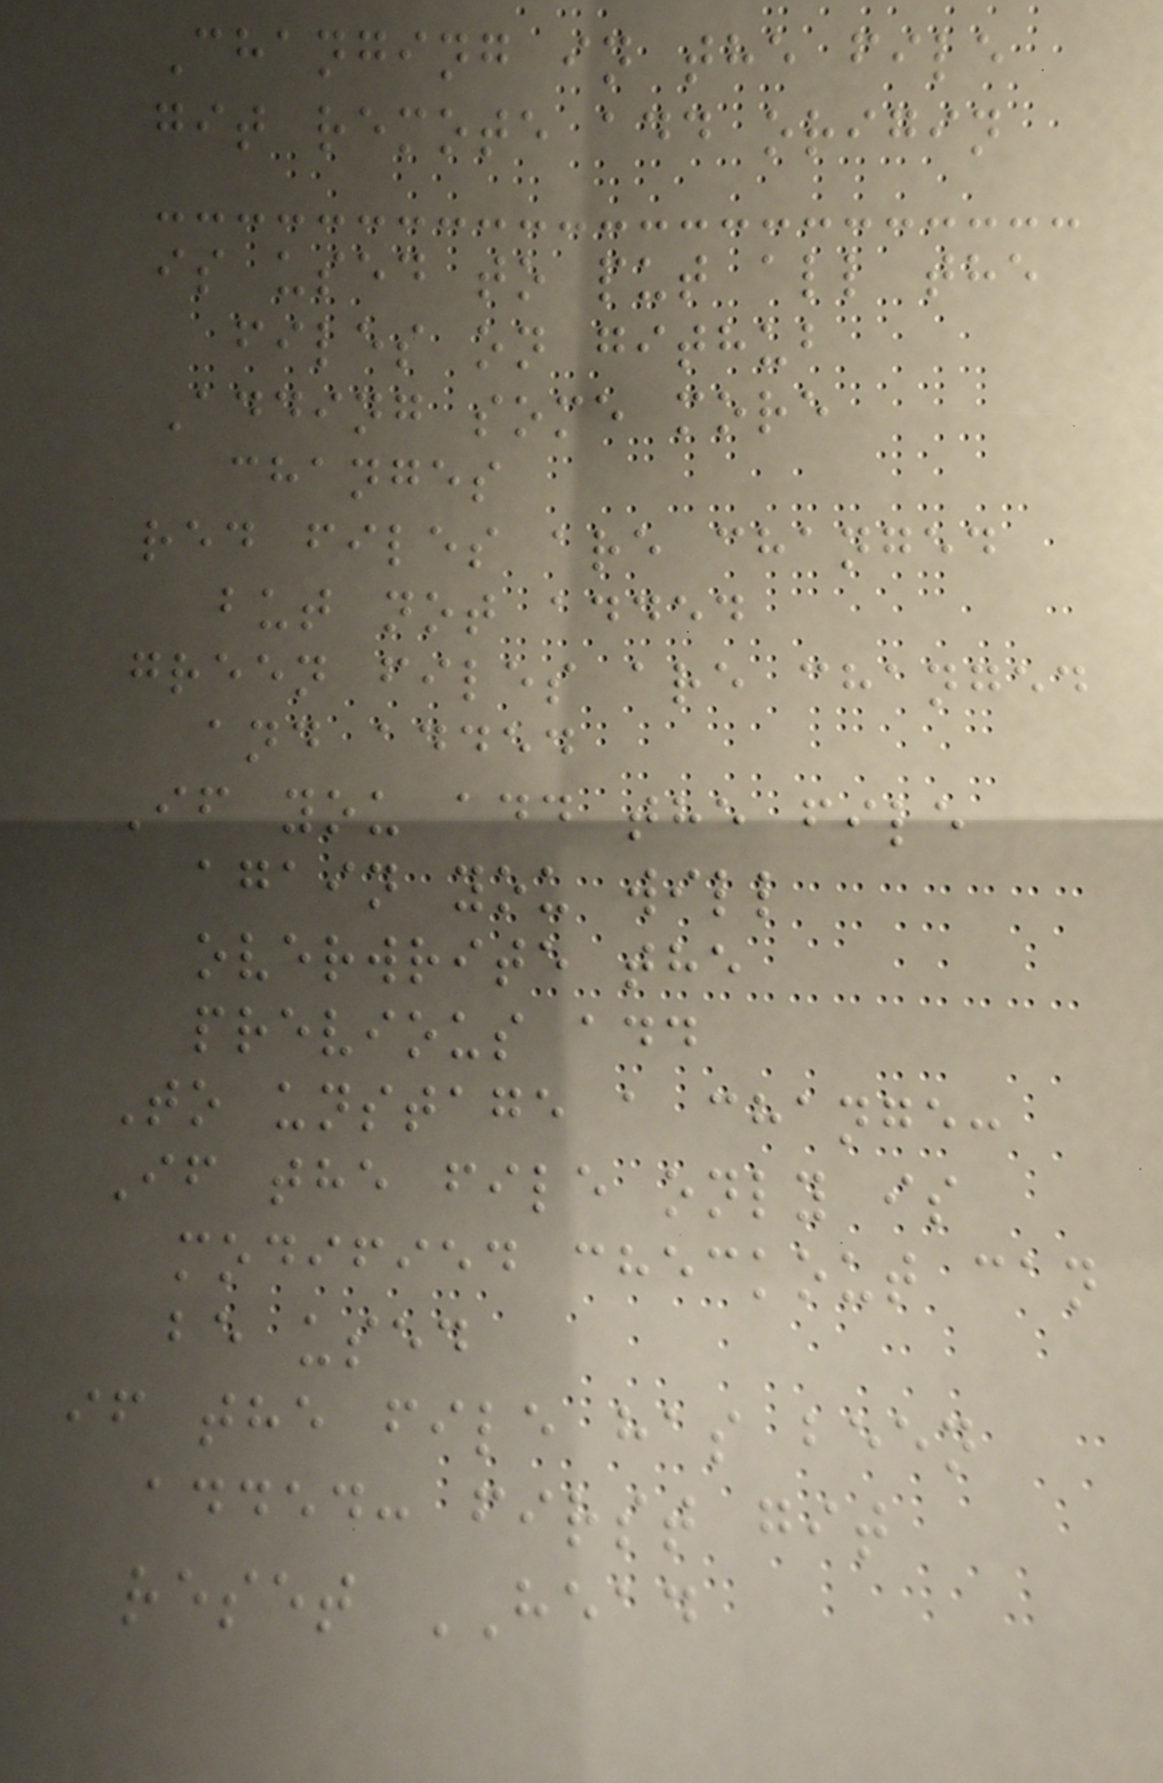Changing in the file
git remote add origin
is used to put all the
files on github
Adding some more
changes
red files are changed
but not added
green files are changed
and added
If you add the file
again you will
overwrite the
previous add
To unstage a change:
If the file only is
modified checkout can
be used
if the file has been
added: first git
reset HEAD
